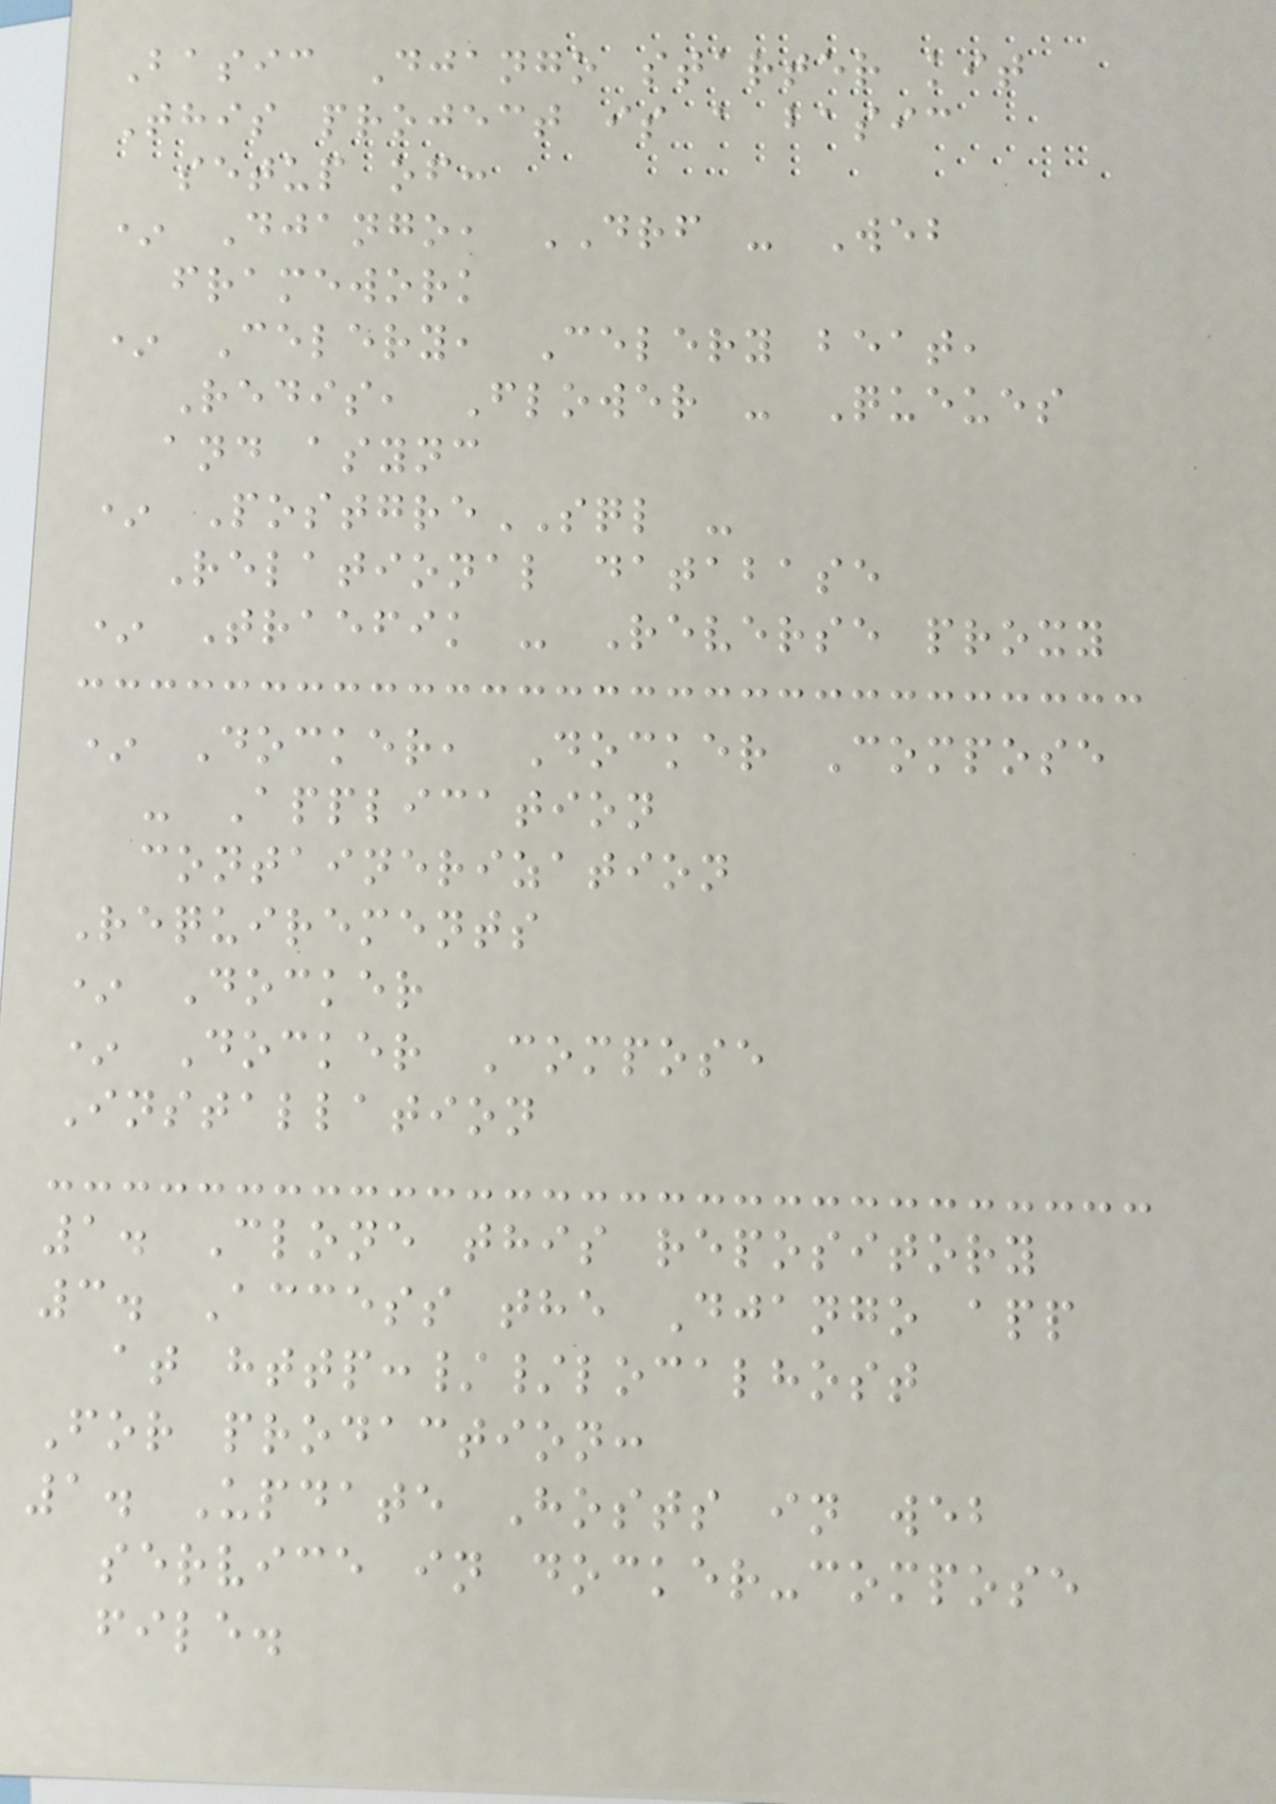Basic Django starter kit
This project is a basic
setup of:
* Django, DRF - Web
framework
* Celery, Celery beat,
Redis, Flower - Queues
and async
* PostgreSQL -
Relational database
* Traefik - Reverse proxy
* Docker, Docker Compose
- Application
containerization
Requirements
* Docker
* Docker Compose
Installation
1. Clone this repository
3. Access the Django app
at http://localhost
For prodaction:
1. Update Hosts in web
service in docker-compose
file.
